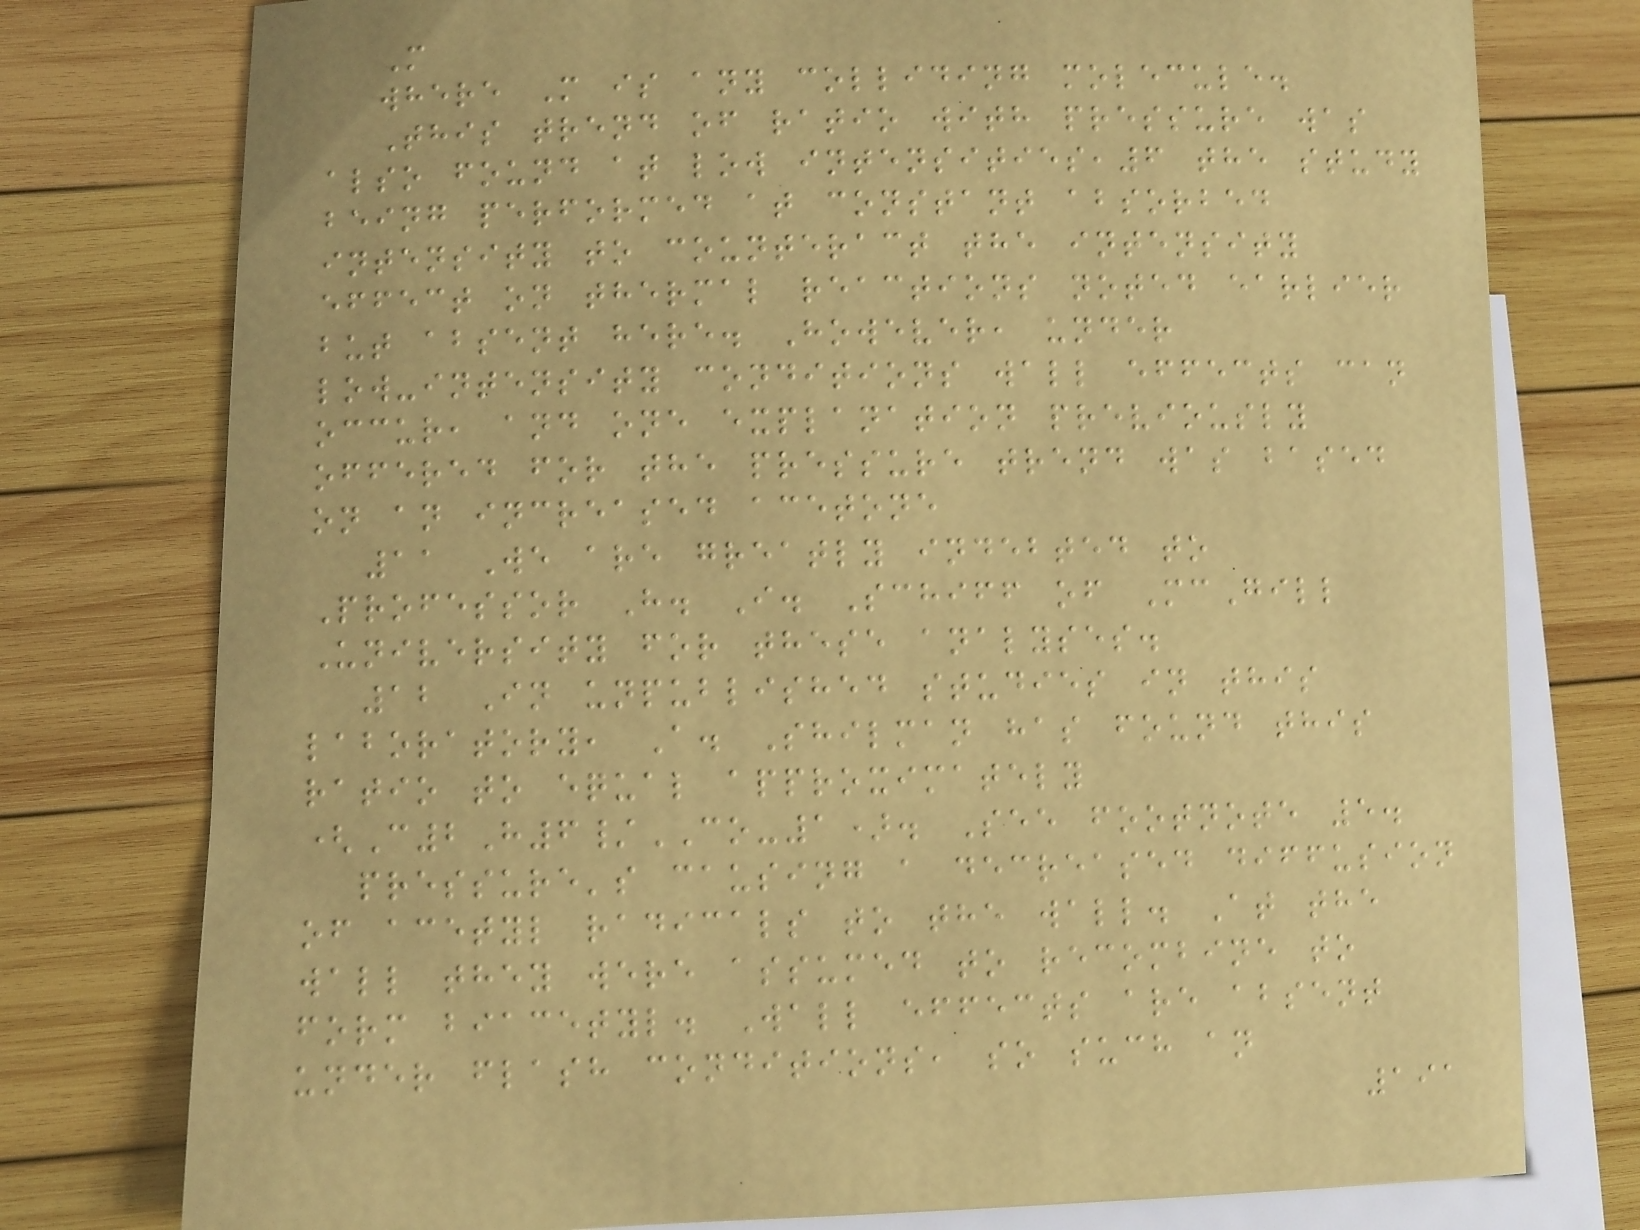M
where M is any colliding molecule.
This trend of ratio with pressure was
also found at low intensities,6 the study
being performed at constant absorbed
intensity to counteract the intensity
effect on thermal reactions noted earlier
but absent here. However, under
low-intensity conditions wall effects can
occur, and one explanation previously
offered for the pressure trend was based
on an increased acetone
11 We are greatly indebted to
Professor H. I. Schiff of McGill
University for these analyses.
12 In unpublished studies in this
laboratory, A. Shilman has found this
ratio to equal approximately
(C2H6/CO-1). See footnote 5.
pressure's causing a decreased diffusion
of acetyl radicals to the wall. At the
wall they were assumed to recombine to
form biacetyl. Wall effects are absent
under flash conditions, so such an
191
